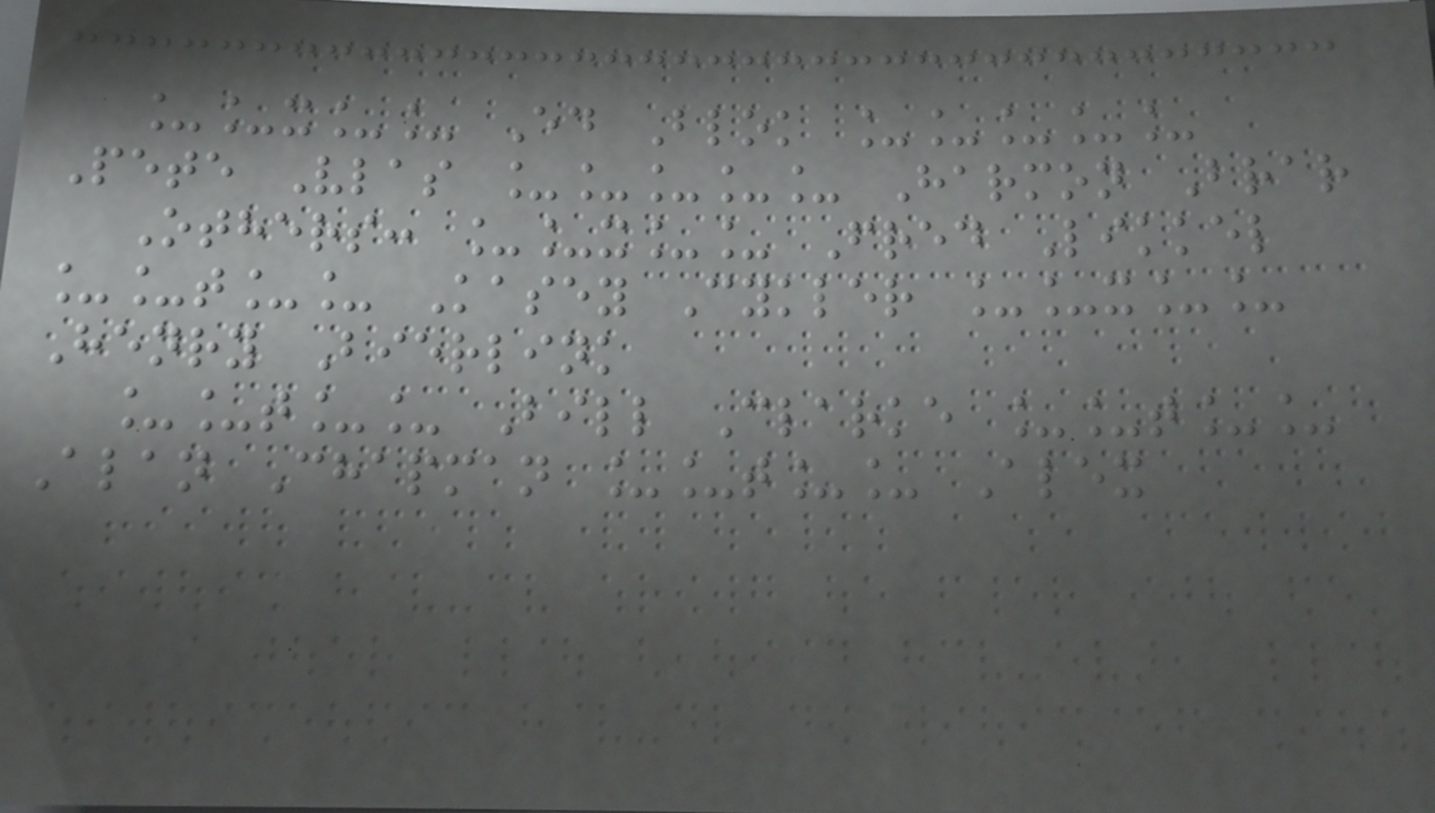__x__ Ed Blok _____
Pete Vlas _____ Harmon Brar
Others: __x__ Fred Likkel
__t__ Kasey Cykler __x__
Henry Bierlink
__t__ Bill Clarke __t__
Alan Chapman __t__ Alex
